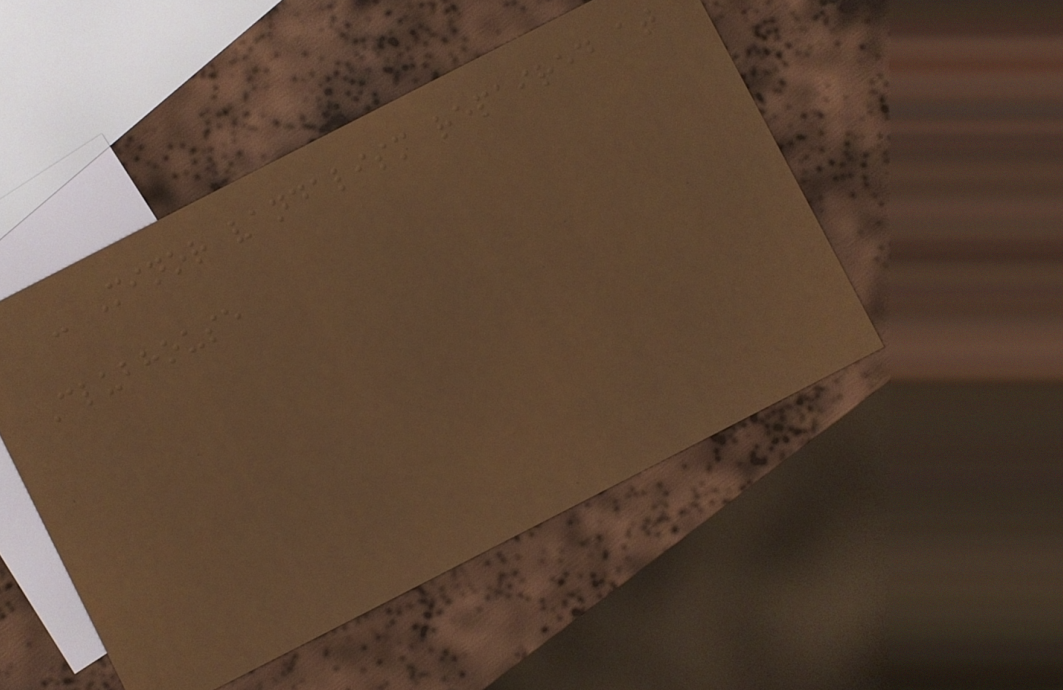- Minor vandalism repaired at
Clubhouse
